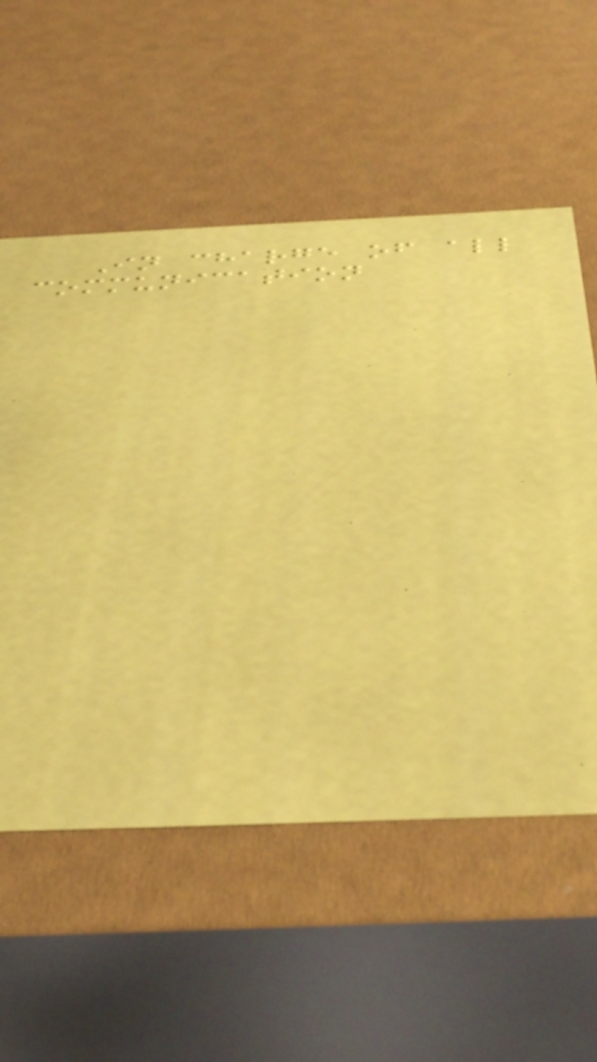In charge of all
communication
